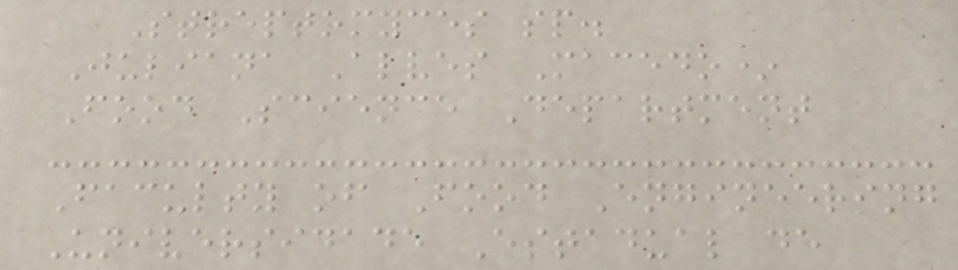Streptomyces sp.
Juliana Alves Macedo*
Food Science Department
Faculty of Food Engineering
Universidade Estadual de
